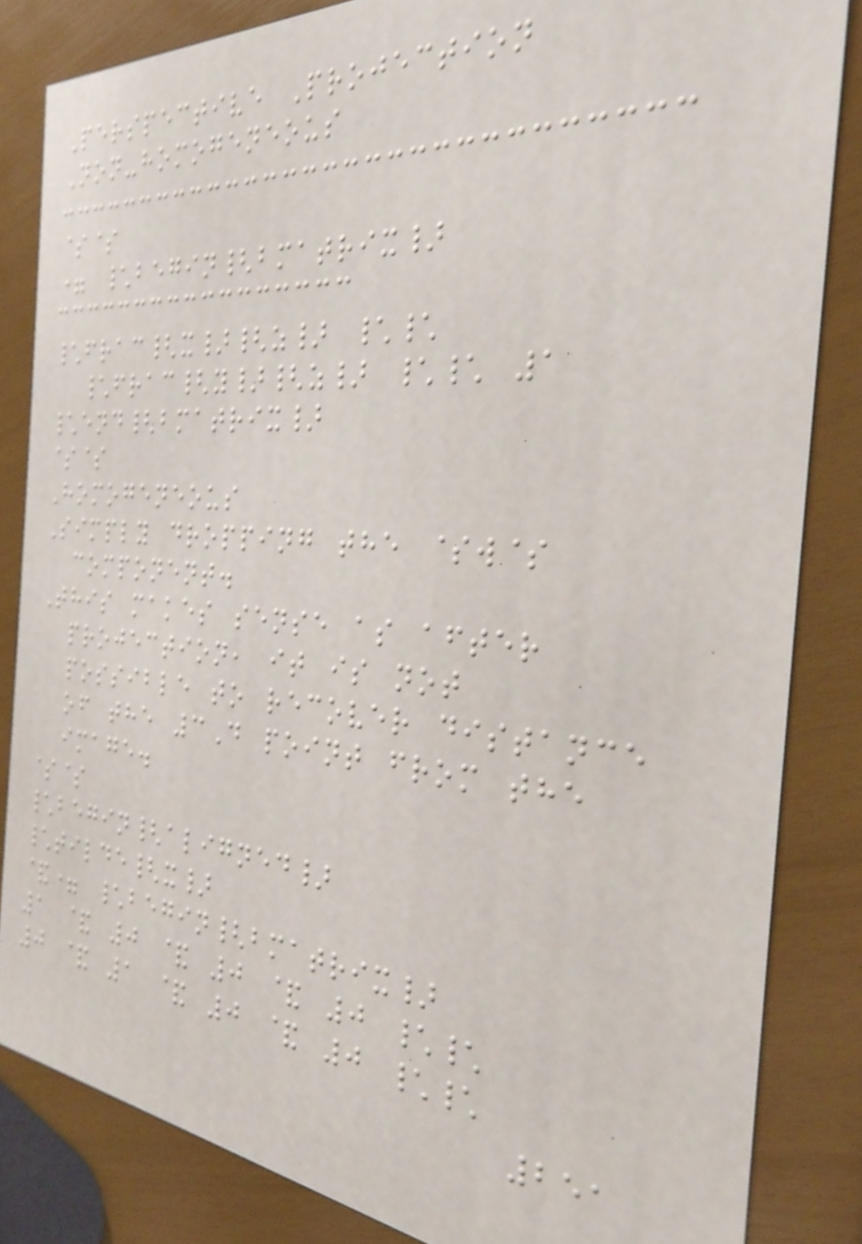Perspective Projection
Non-homogeneous
$$
= \begin{bmatrix}
\frac{x}{z} \\
\frac{y}{z} \\ 1
\end{bmatrix}
$$
Homogeneous
Simply dropping the $w$
component.
This makes sense as after
projection, it is not
possible to recover distance
of the 3D point from the
image.
$$
\begin{aligned}
\tilde{x}
&= \begin{bmatrix}
1 & 0 & 0 & 0 \\
0 & 1 & 0 & 0 \\
251
